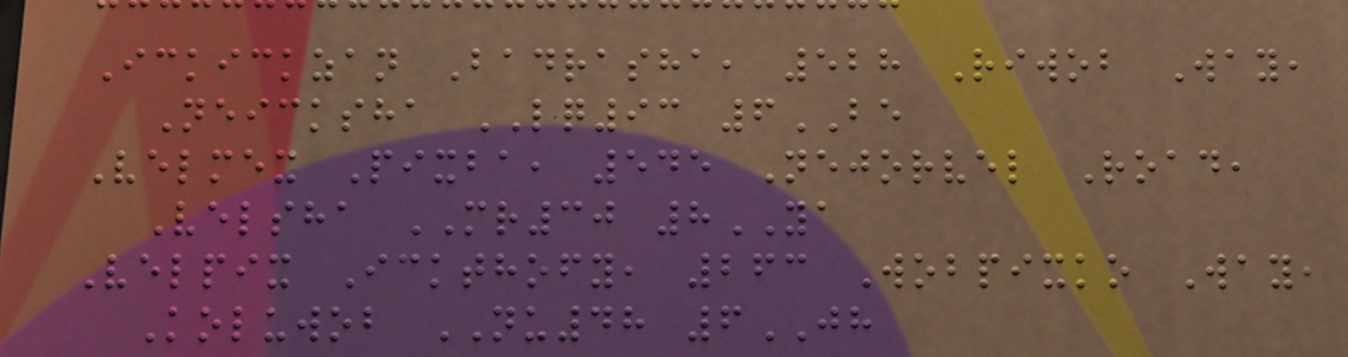Ickickzan Badrasha, 528 Riwob Way,
Neicksha LQ93 6BE
Velmex Pixba, 545 Nejorvel Road,
Velsha MR30 8YA
Velpix Ickthofy, 263 Wobpixko Way,
Koluwob NU48 6JH
